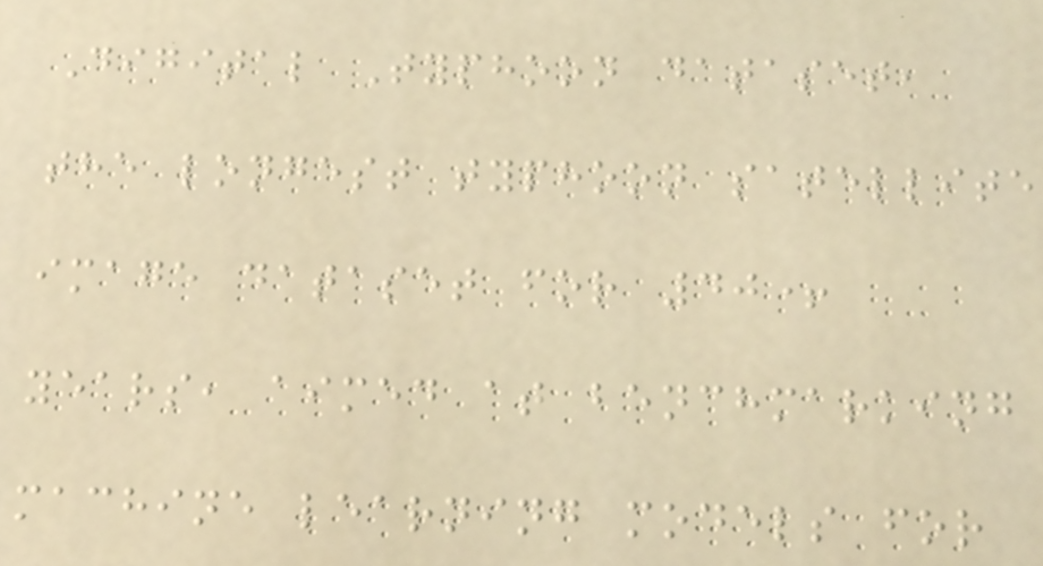Digital Typhoon dataset,
the longest typhoon satellite
image dataset for 40+
years, aimed at benchmarking
machine learning models for
